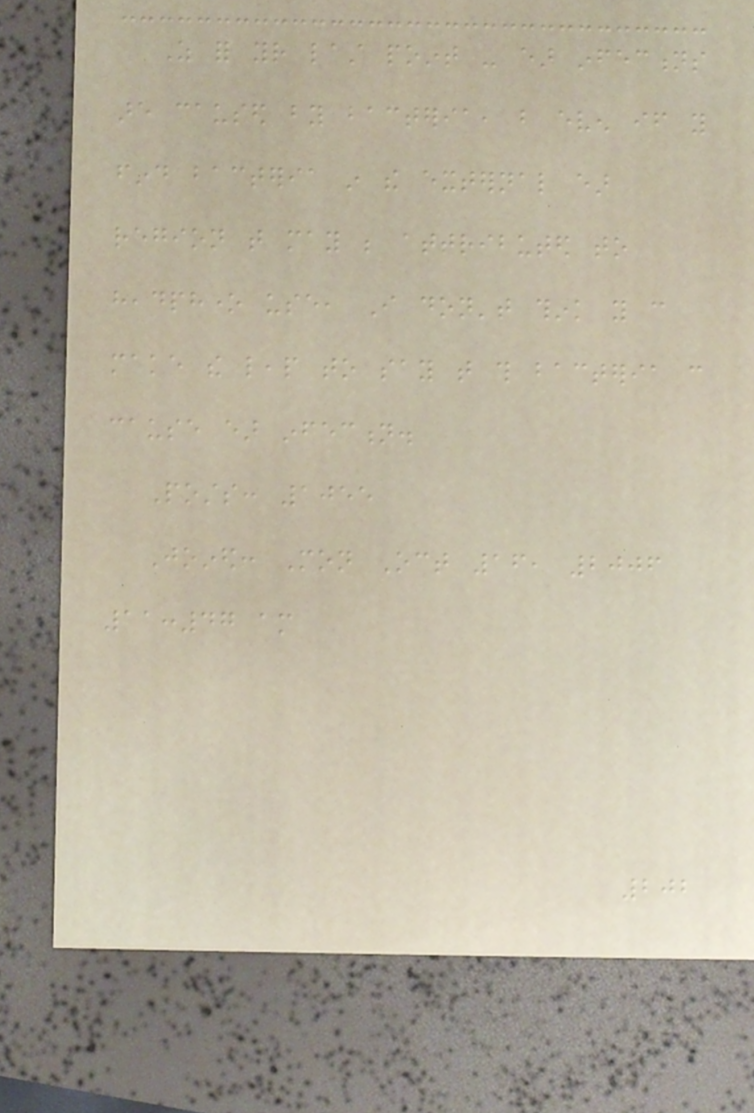As for your last point - ear infections
are caused by bacteria, but even if you
find bacteria in the external ear
region that may be attributed to
headphone use, I don't think you can
make the leap to say that this bacteria can
cause ear infection.
Posts: 1055
Joined: Mon Oct 16, 2006
11:47 am
202
